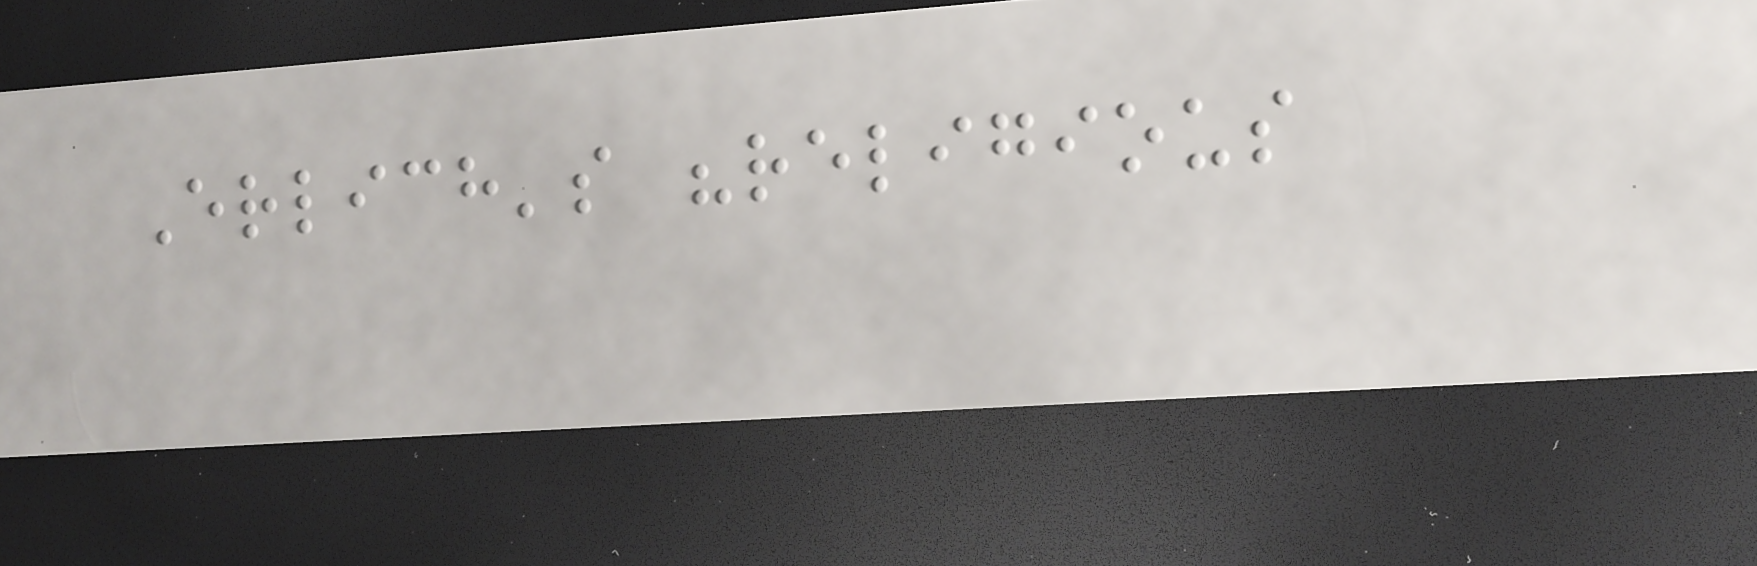Erlich's "religious
